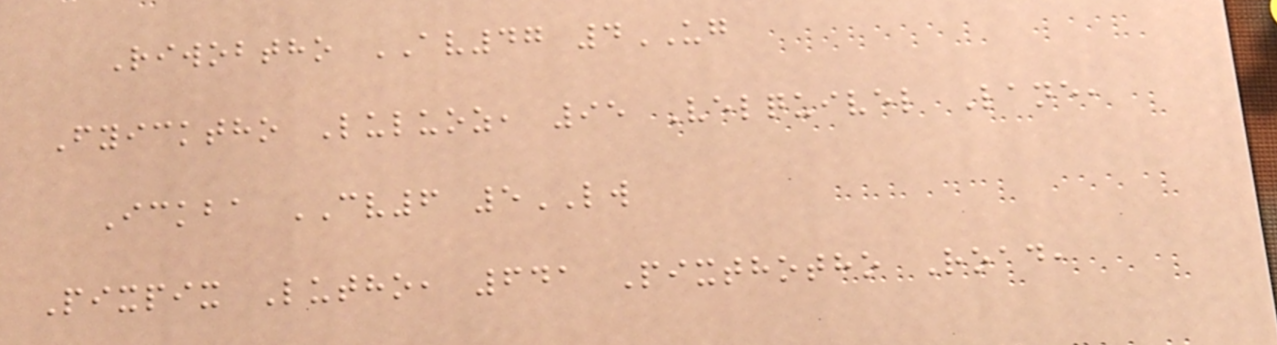Riwobtho AV47 4UG
Fyicktho Luluoz, 95 Velquivel Lane,
Ickba CV6 5LW
Pixpix Lutho, 641 Pixthotho Road,
